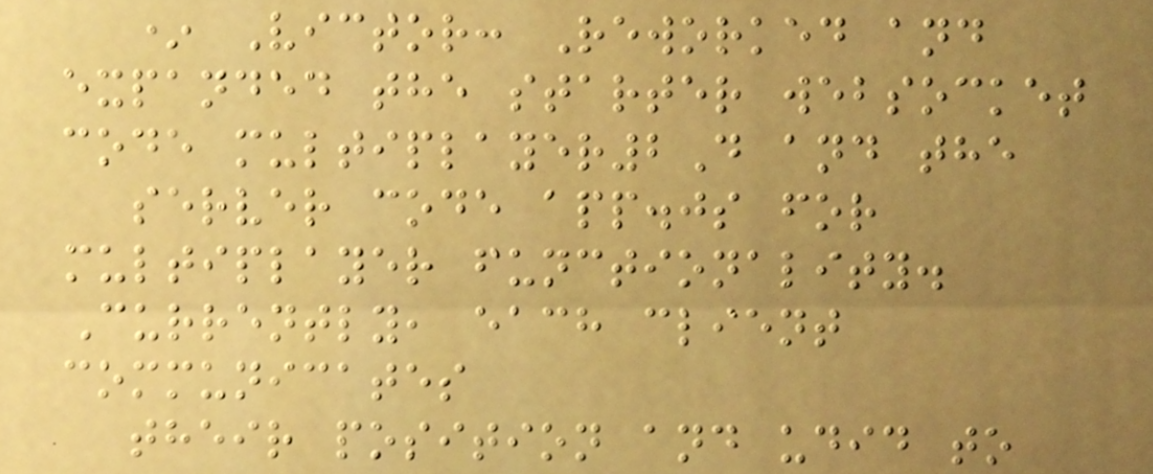* Victor: Reworked and
expanded the starter websocket
code multiplayer2D and the
server code app.js for
multiplayer functionality.
Currently, each client
communicates
their position and udid to
